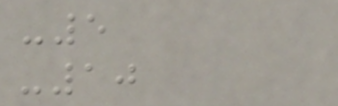-5
-10
